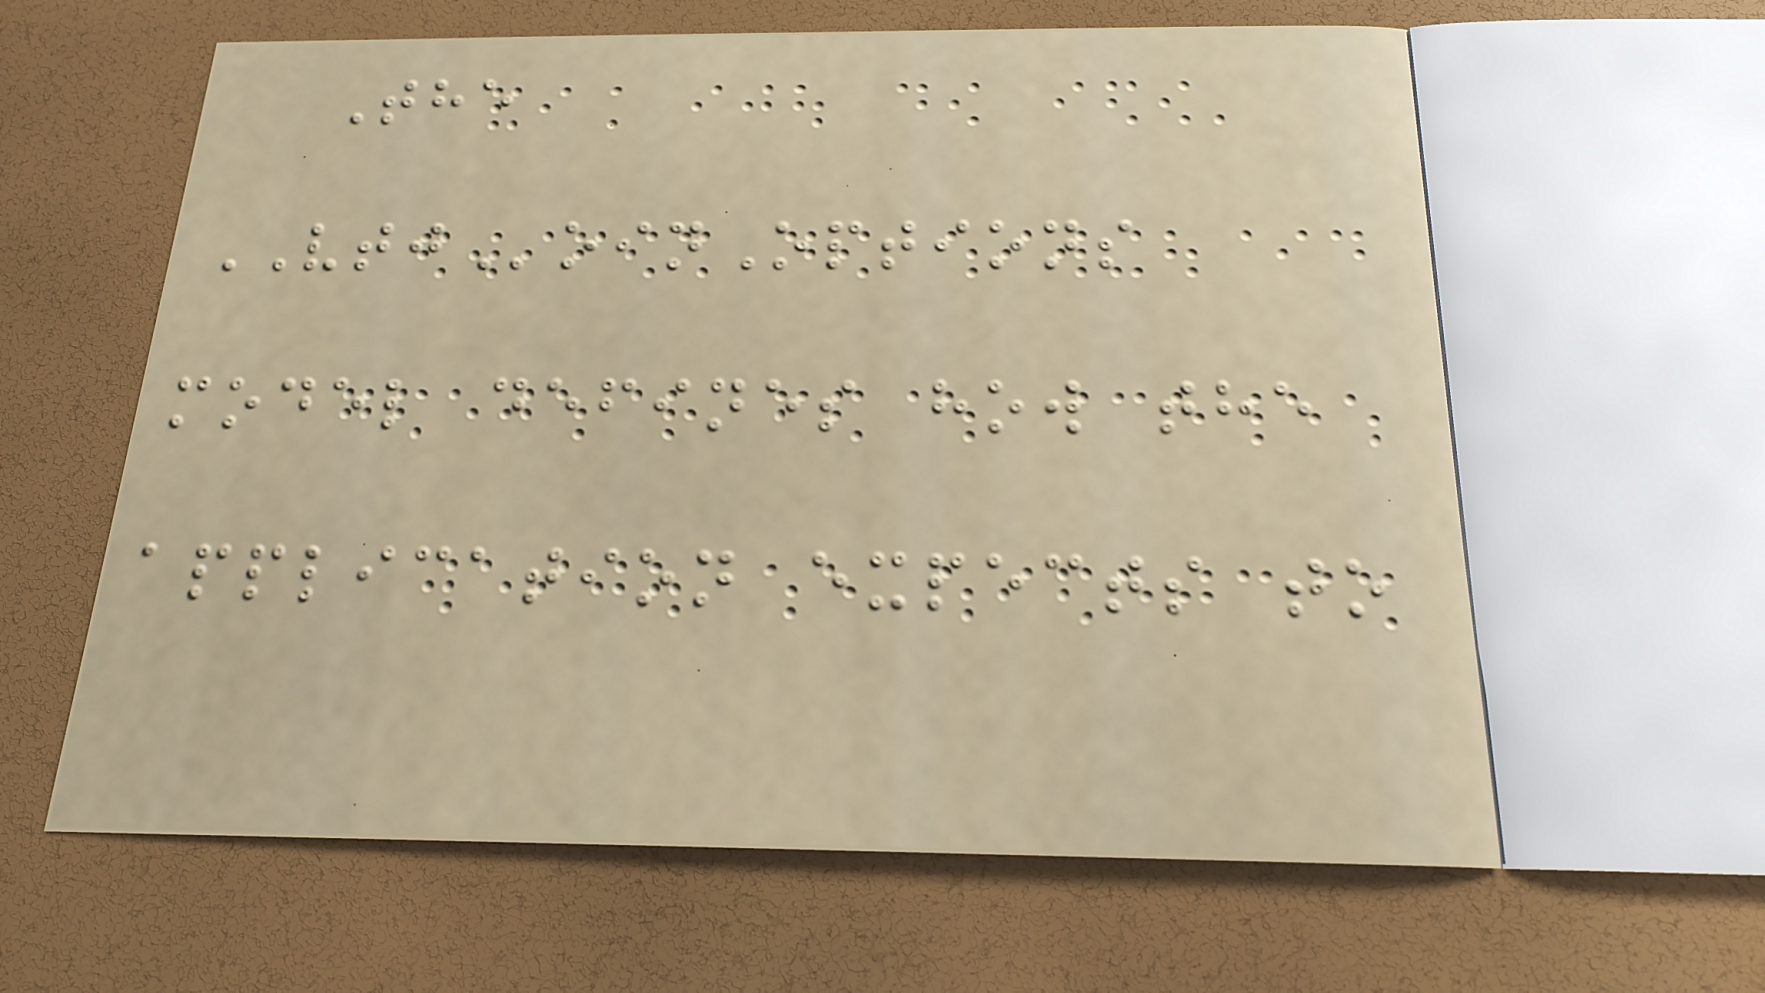The
VTJoinOptions
model defines how the
application expects to
